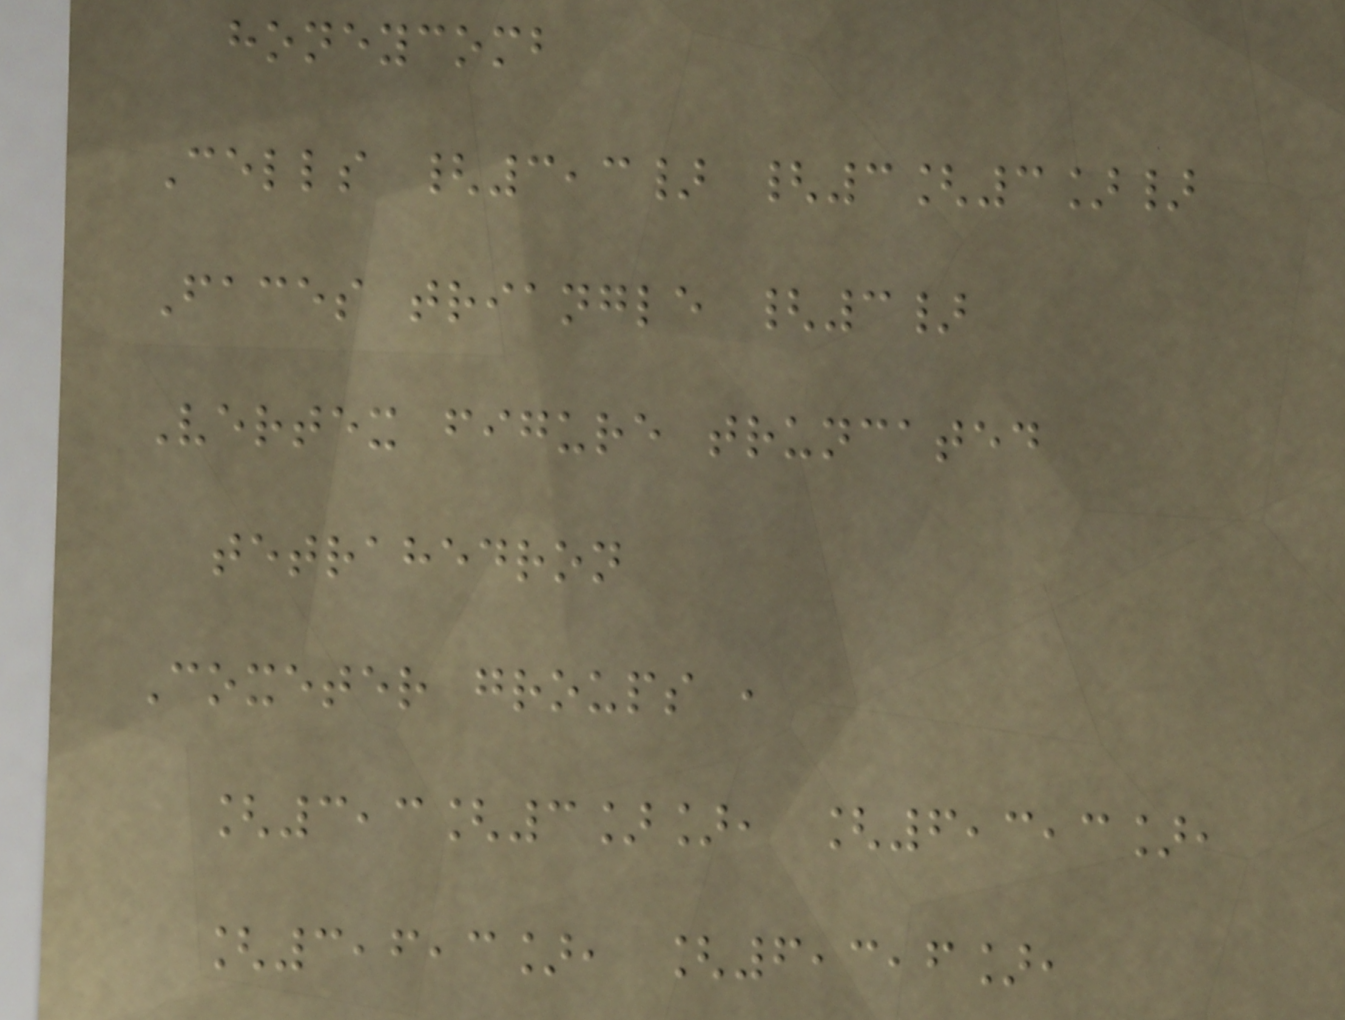honeycomb
Cells {3,3} {3[3]}
Faces triangle {3}
Vertex figure truncated
tetrahedron
Coxeter groups ,
[3,3[3]], [6,3,3],
[3,6,3], [6,3,6],
